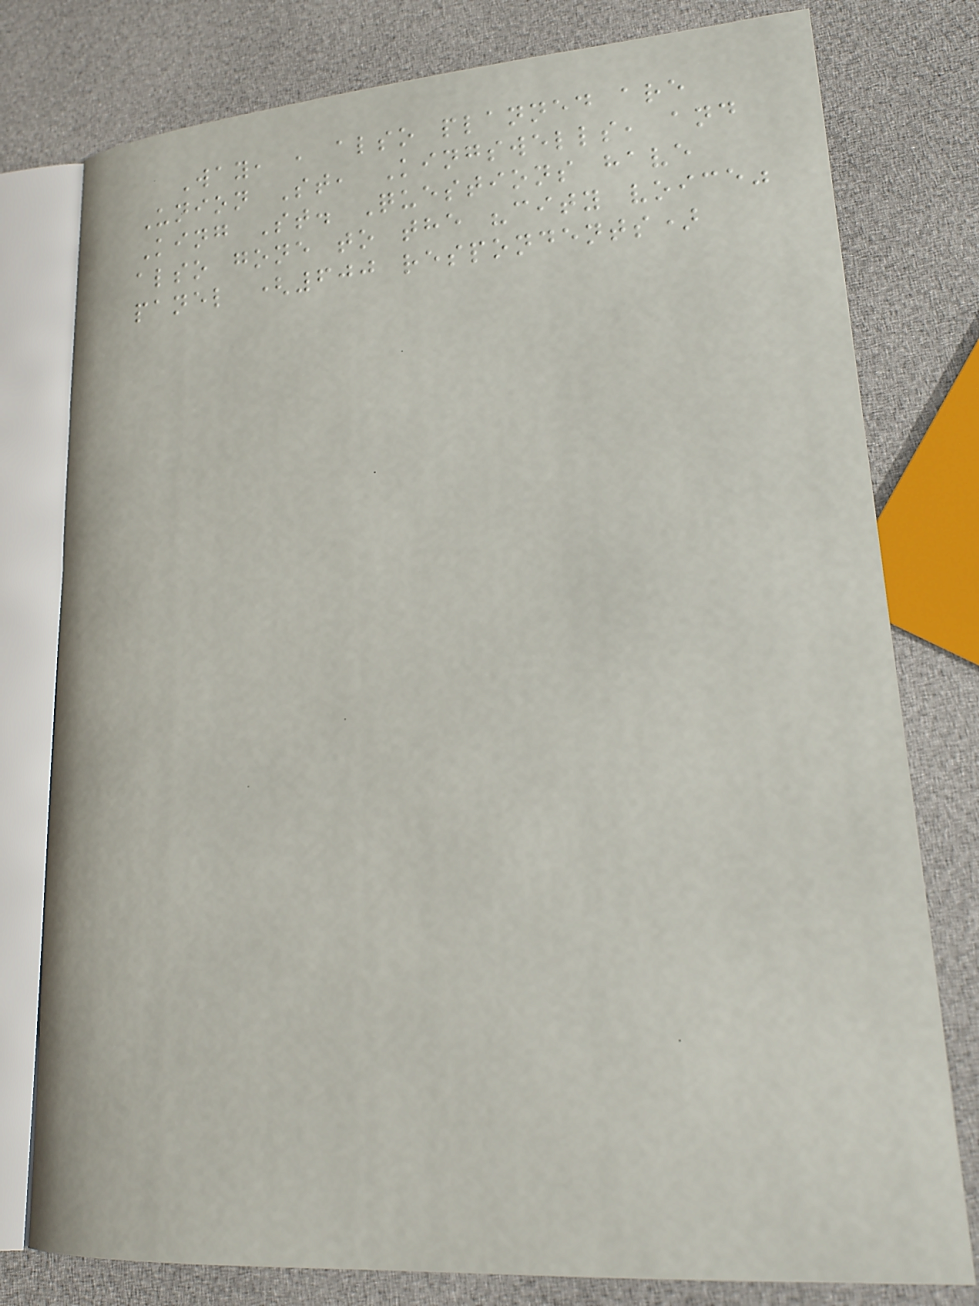Way, , also planned are
Union St, Kingswells, and
King St. Questions have
also gone to the "city voice"
panel (600 respondents)
